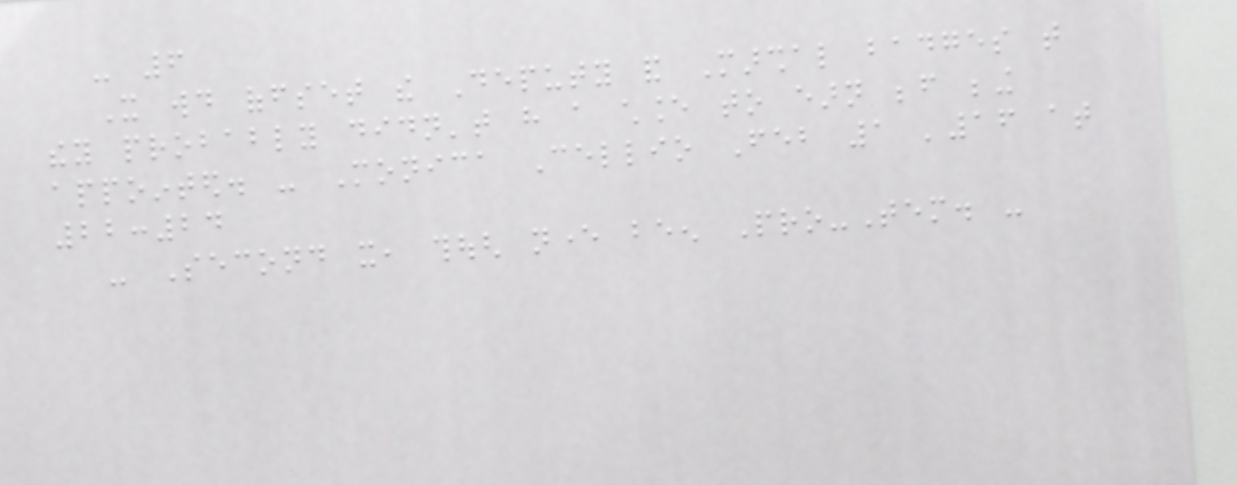- 6
It would offset the Deputy and Marshal badges that
they probably didn't have a chance to earn before being
appointed. - Monica Cellio Feb 1 '16 at
22:24
- Second it, though never been Pro-Tem. -
